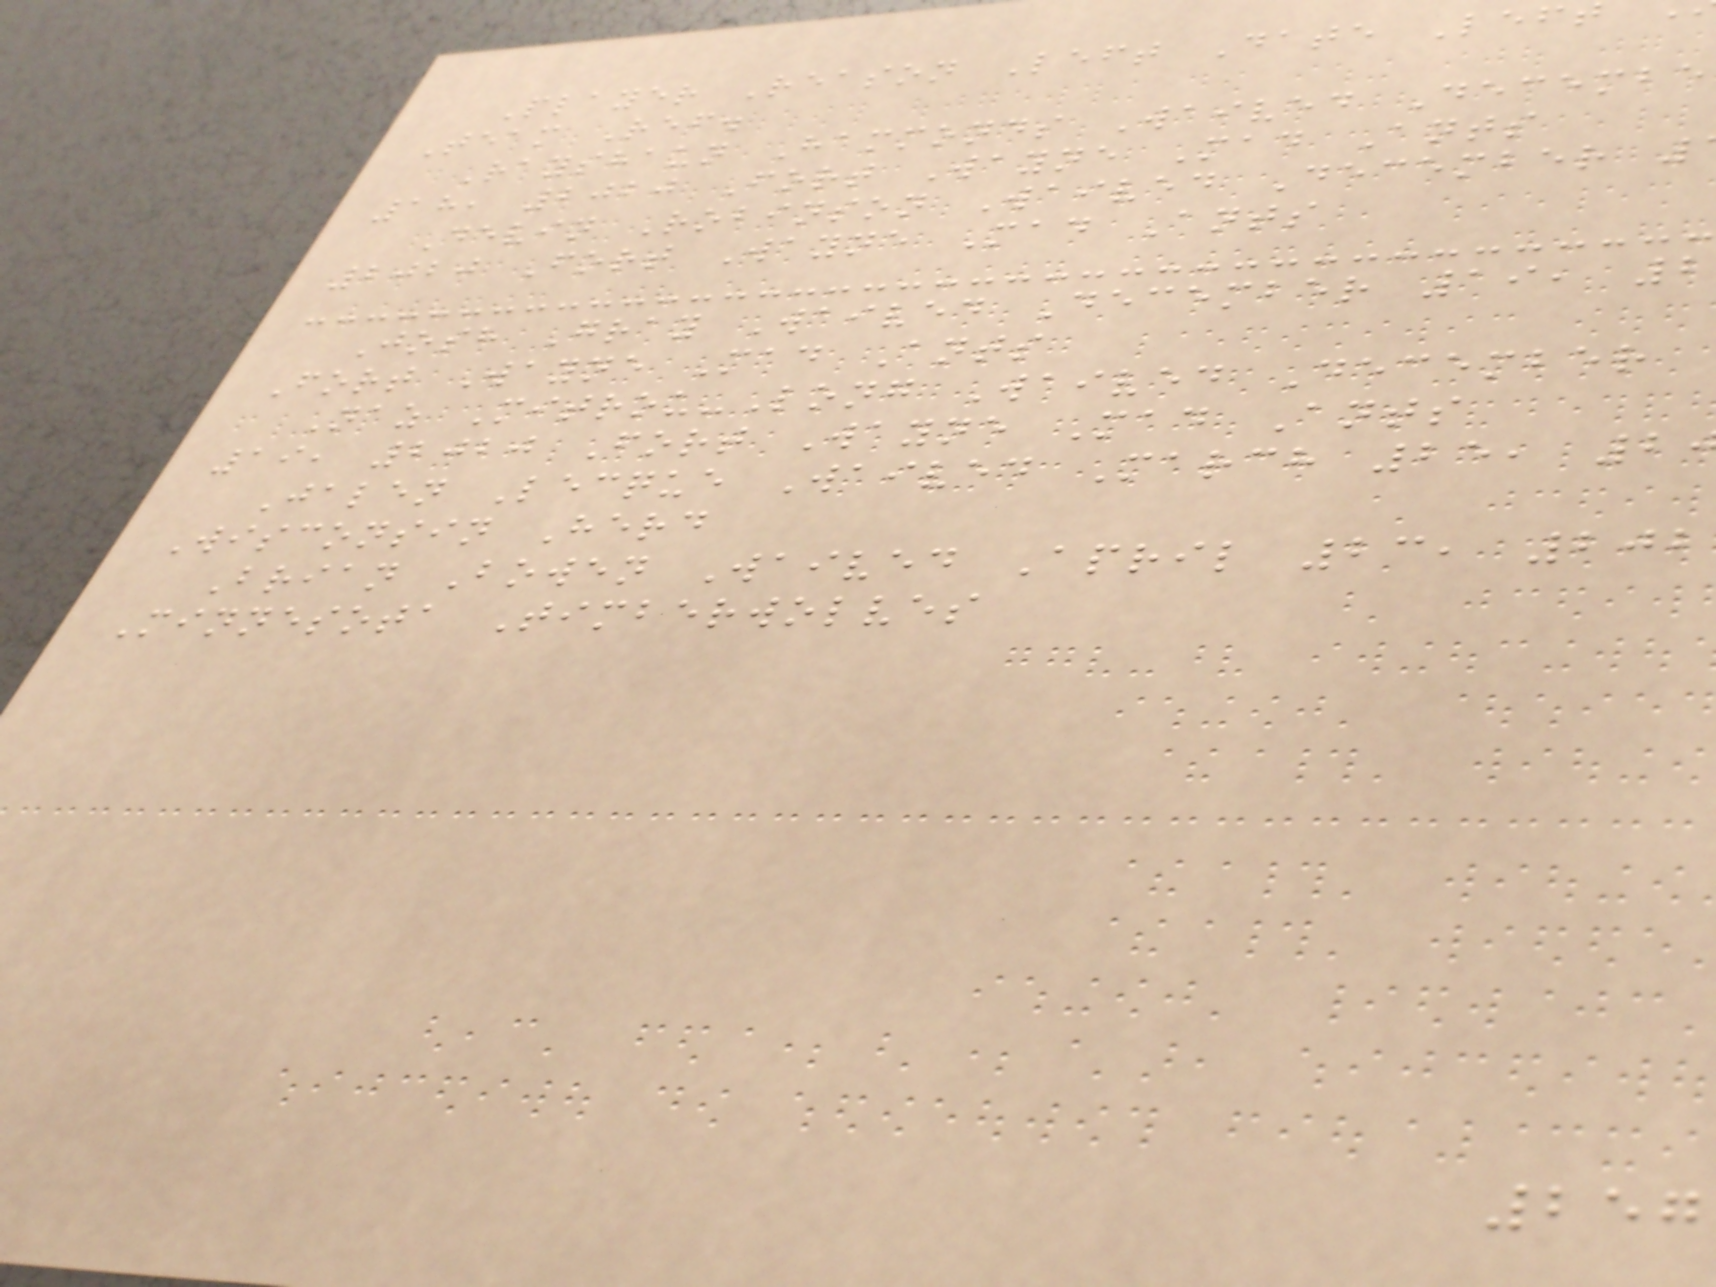Player Reason Left Date Lef
Team Ref.
Rayshaun Hammonds Waived Decembe
18, 2020 Fort Wayne Mad Ants
Devin Robinson Waived December
2020 Fort Wayne Mad Ants
Josh Gray Waived December 19, 2
Fort Wayne Mad Ants
Naz Mitrou-Long Waived December
19, 2020 Fort Wayne Mad Ants
Jalen Lecque Waived March 25, 2
Wisconsin Herd
Brian Bowen Waived April 23, 202
Minnesota Timberwolves
257
